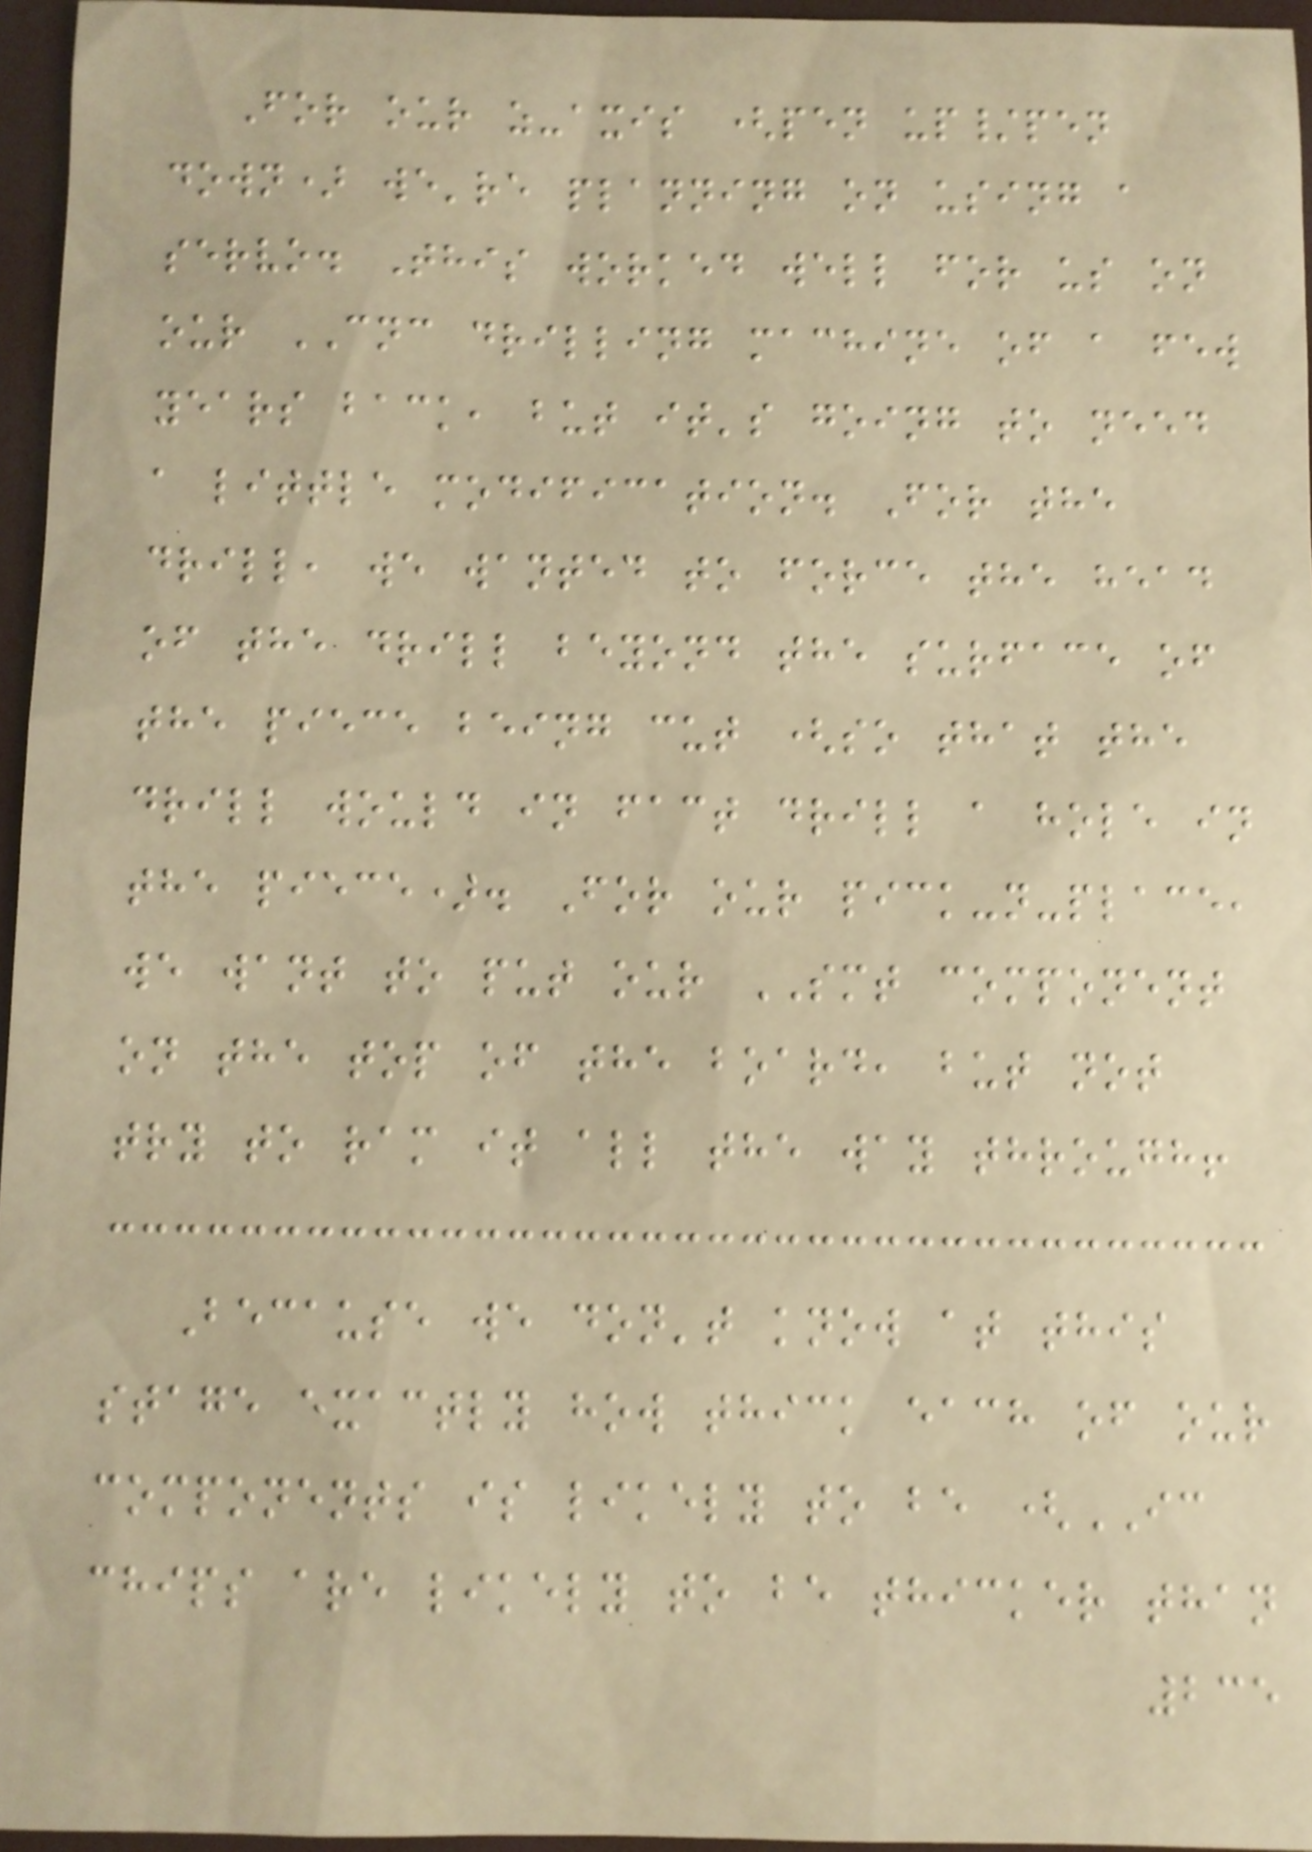For our z-axis (pen up/pen
down) we're planning on using a
servo. This worked well for us on
our CNC drilling machine of a few
years back, but it's going to need
a little modification. For the
drill, we wanted to force the head
of the drill beyond the surface of
the piece being cut (so that the
drill would in fact drill a hole in
the piece). For our pick-n-place,
we want to put our SMT component
on the top of the board, but not
try to ram it all the way through!
Because we don't know at this
stage exactly how thick each of our
components is likely to be (IC
chips are likely to be thicker than
235
